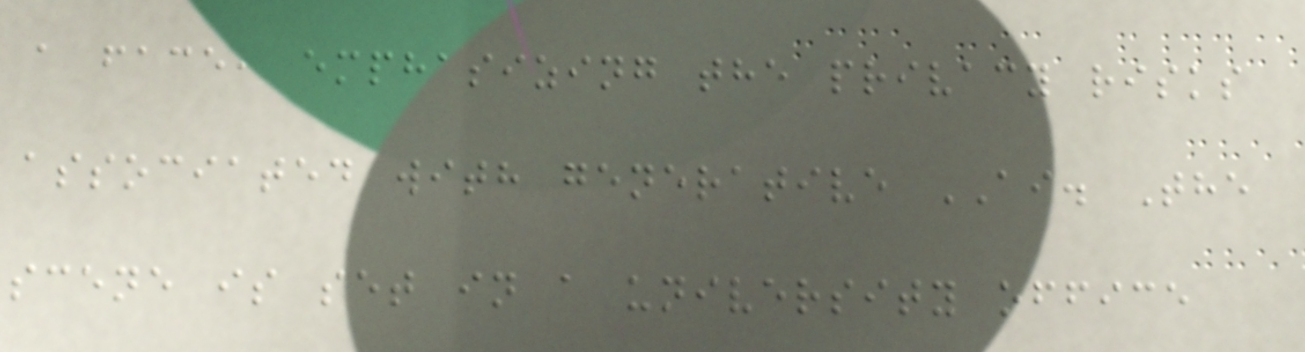a face, emphasizing the privacy risks
associated with generative AI. The
scene is set in a university office
